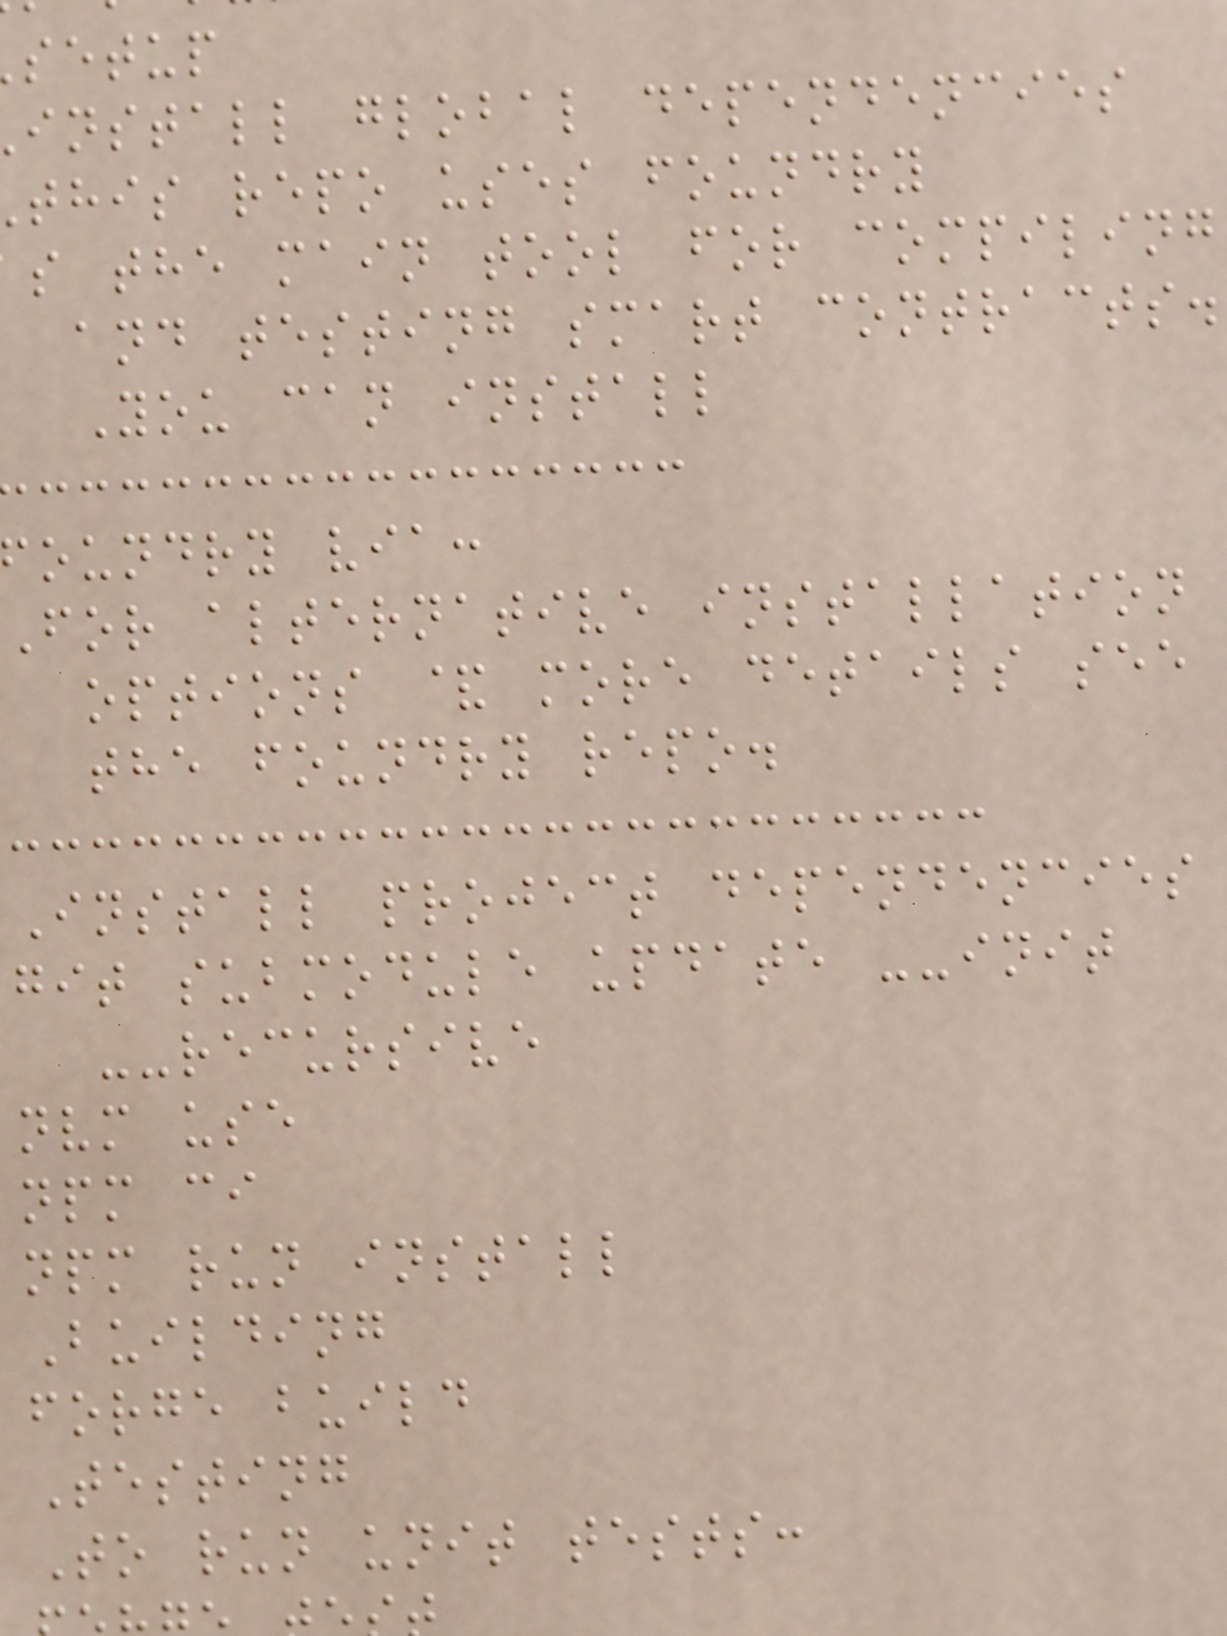setup
install global dependencies
this repo uses foundry
s the main tool for compiling
and testing smart contracts.
You can install
oundry via:
For alternative installation
options & more details see
the foundry repo.
Install project dependencies
git submodule update --init
--recursive
nvm use
npm ci
npm run install
Building
forge build
Testing
To run unit tests:
